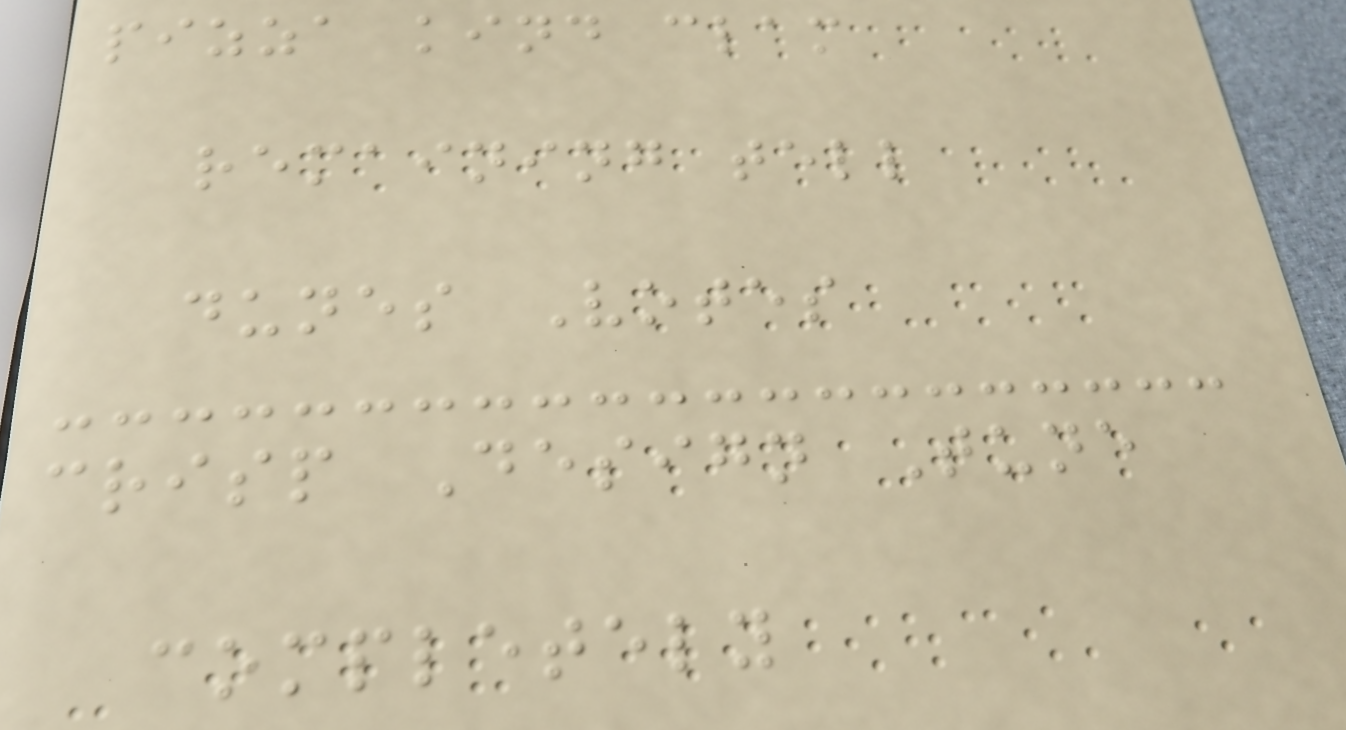pizza kind clam
remaining tell
dunes Votes
crisp Design Tune
completely
